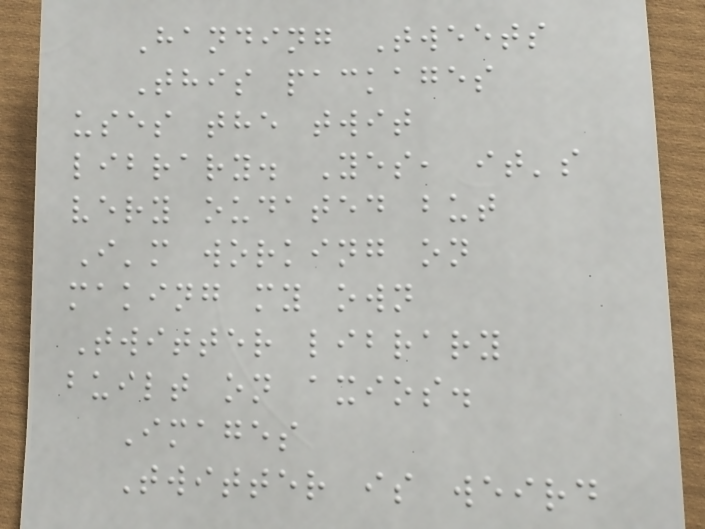Handing Tweets
This packages
uses the twit
library. Yes, it's
very oudated but
I'm working on
making my own
Twitter library
built on axios.
Images
Twitter is weird
